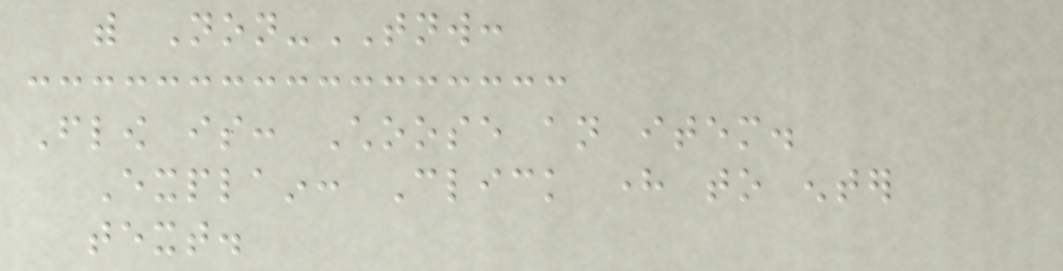with Non-TNW:
Flow is: Choose an item.
Explain: Click here to enter
text.
